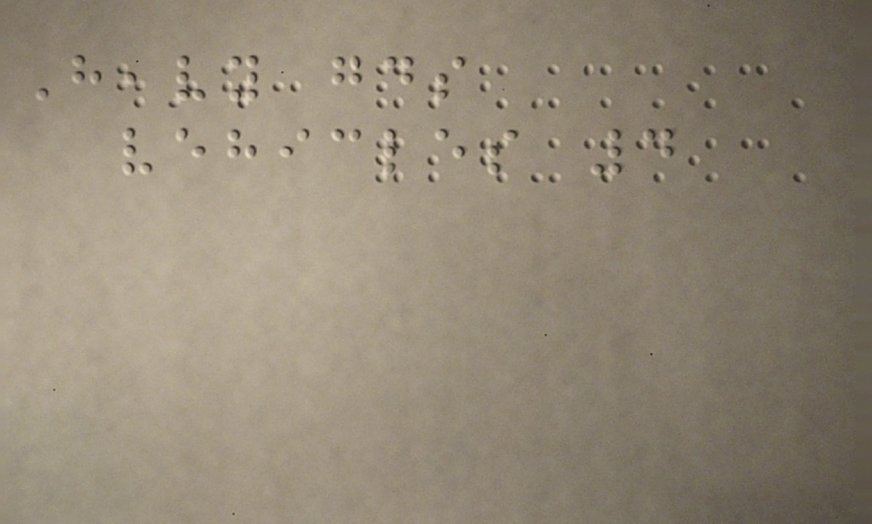Heavy goods
vehicles 4
